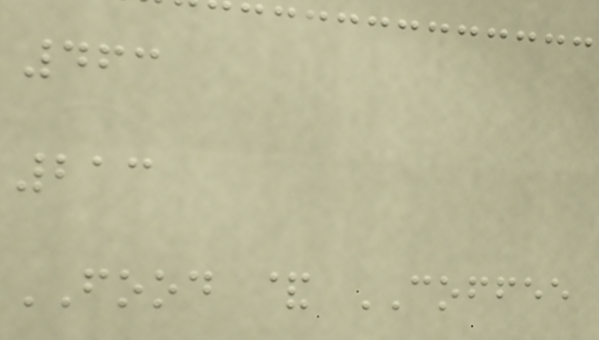463
213
FOOD & COFFEE
